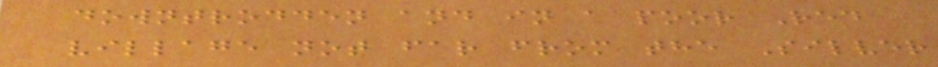downtrodden and in a poor Red
village not far from the Silver
